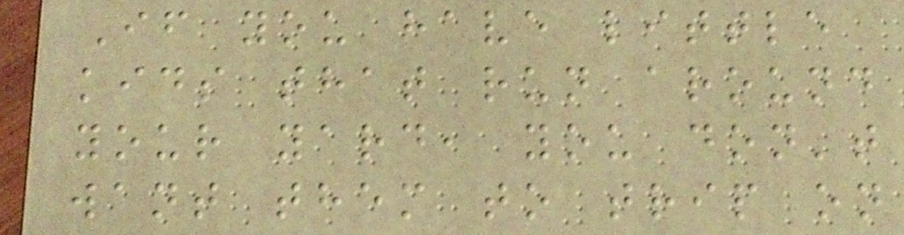If you have little
kids that run around
your yard, you don't
want them to trip on
